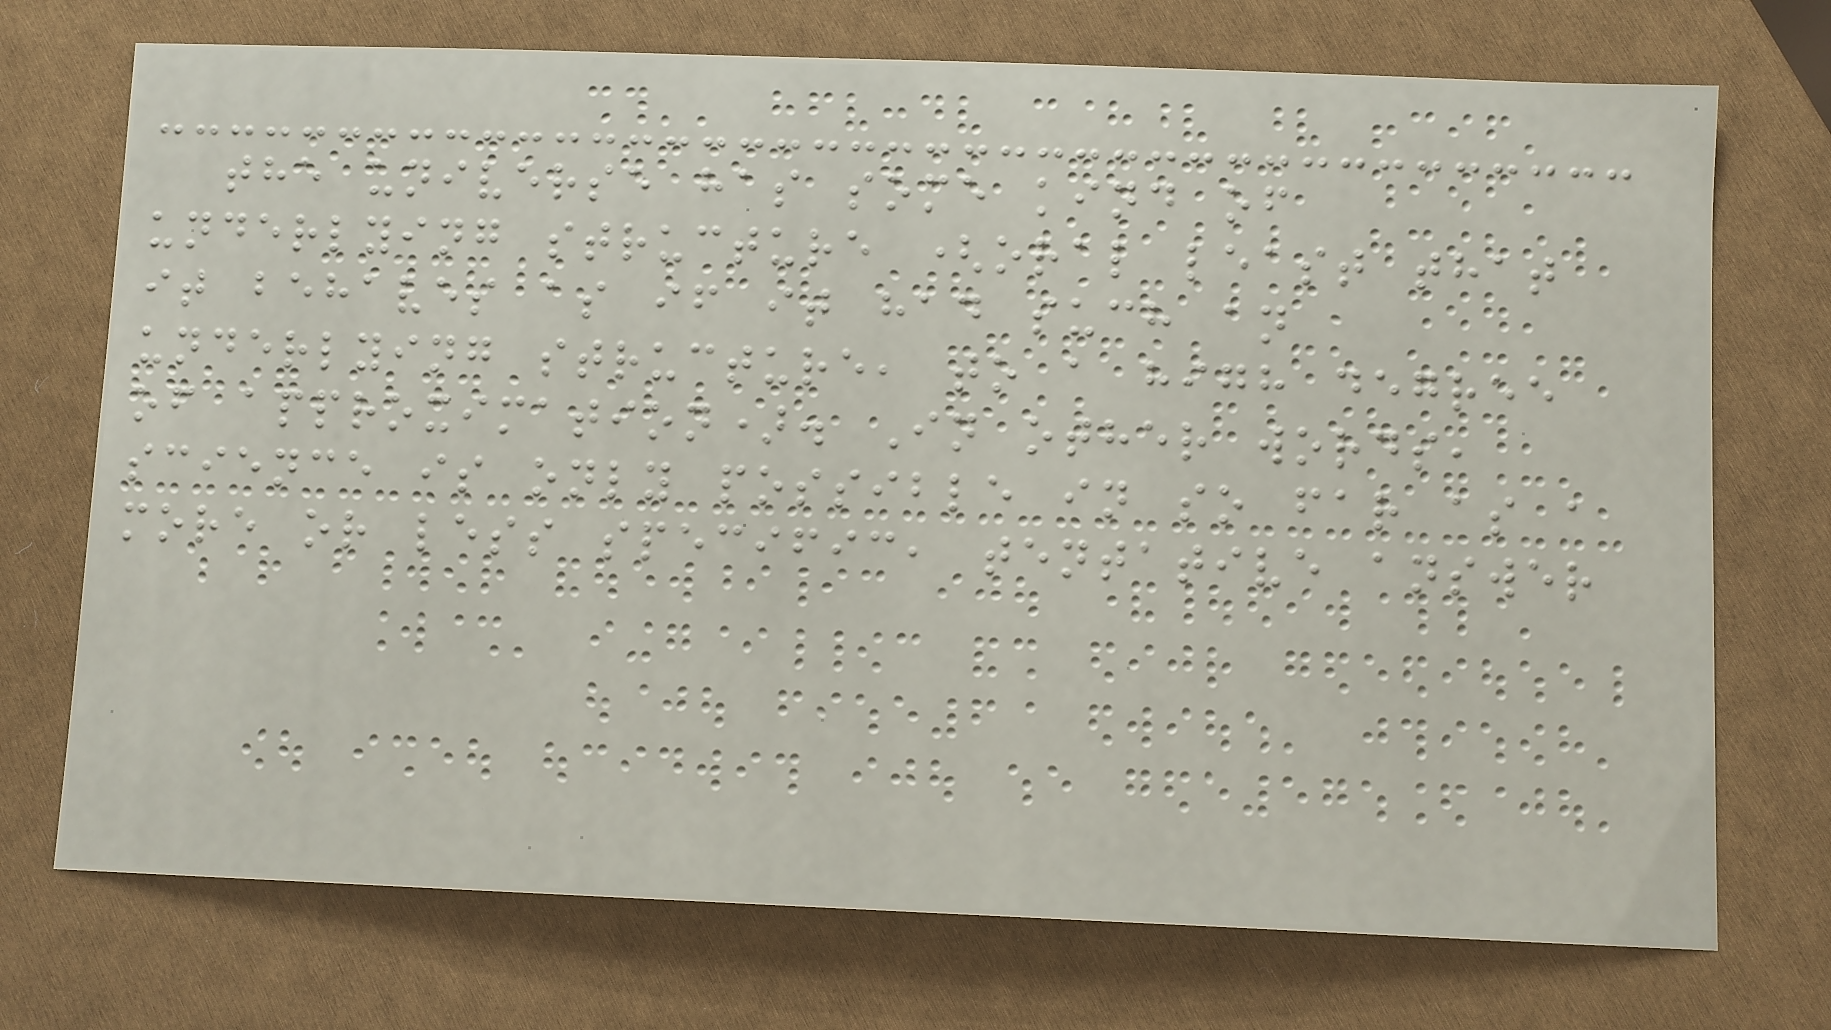the universe has some kind of
underlying structure (oral least that
it behaves as if it had such an
underlying structure, to a high degree
of approximation). In other words,
science is only possible in so far as a
more or less specific, tentative answer
